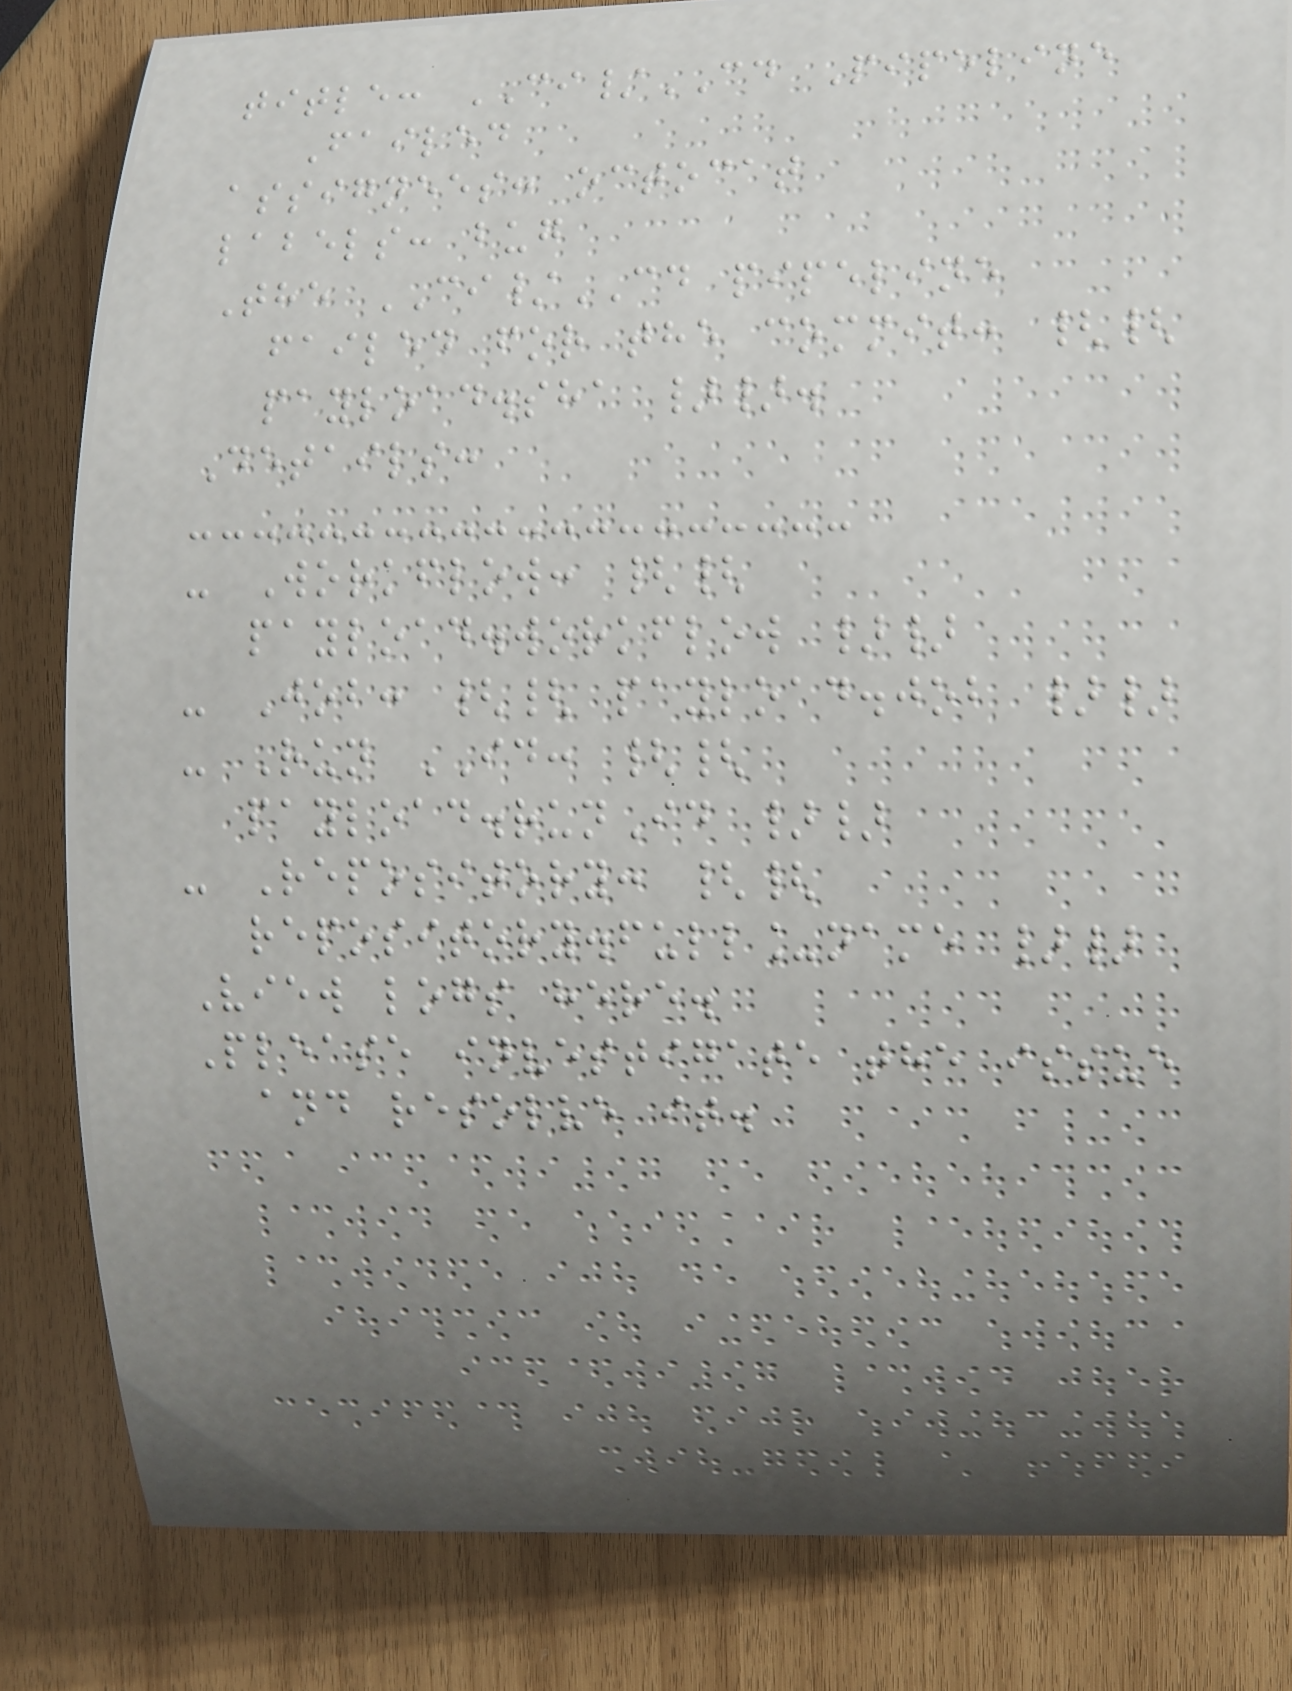title: CI/CD Pipeline
Failed
assignees: octocat
labels: bug
The CI/CD pipeline
failed for the commit: {{
payload.sha }}.
Details:
- Workflow: {{
payload.workflow }}
- Job: {{ payload.job }}
- Run ID: {{
payload.runId }}
- Repository: {{
repository.full_name }}
View logs here.
Please investigate the issue
and resolve it.
